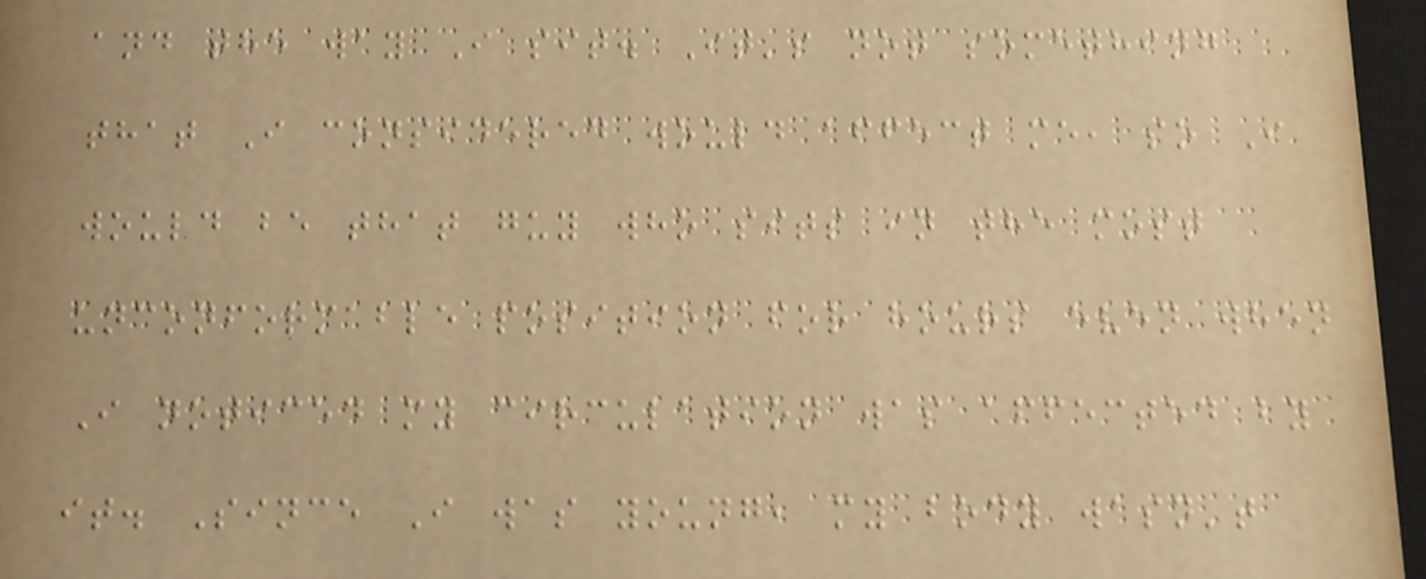and the way I sit. It's not something
that I considered would affect me, so I
would be that guy who sits in the most
unconformable position for hours even when
I noticed my circulation was affected by
it. Since I was young, my body wasn't
